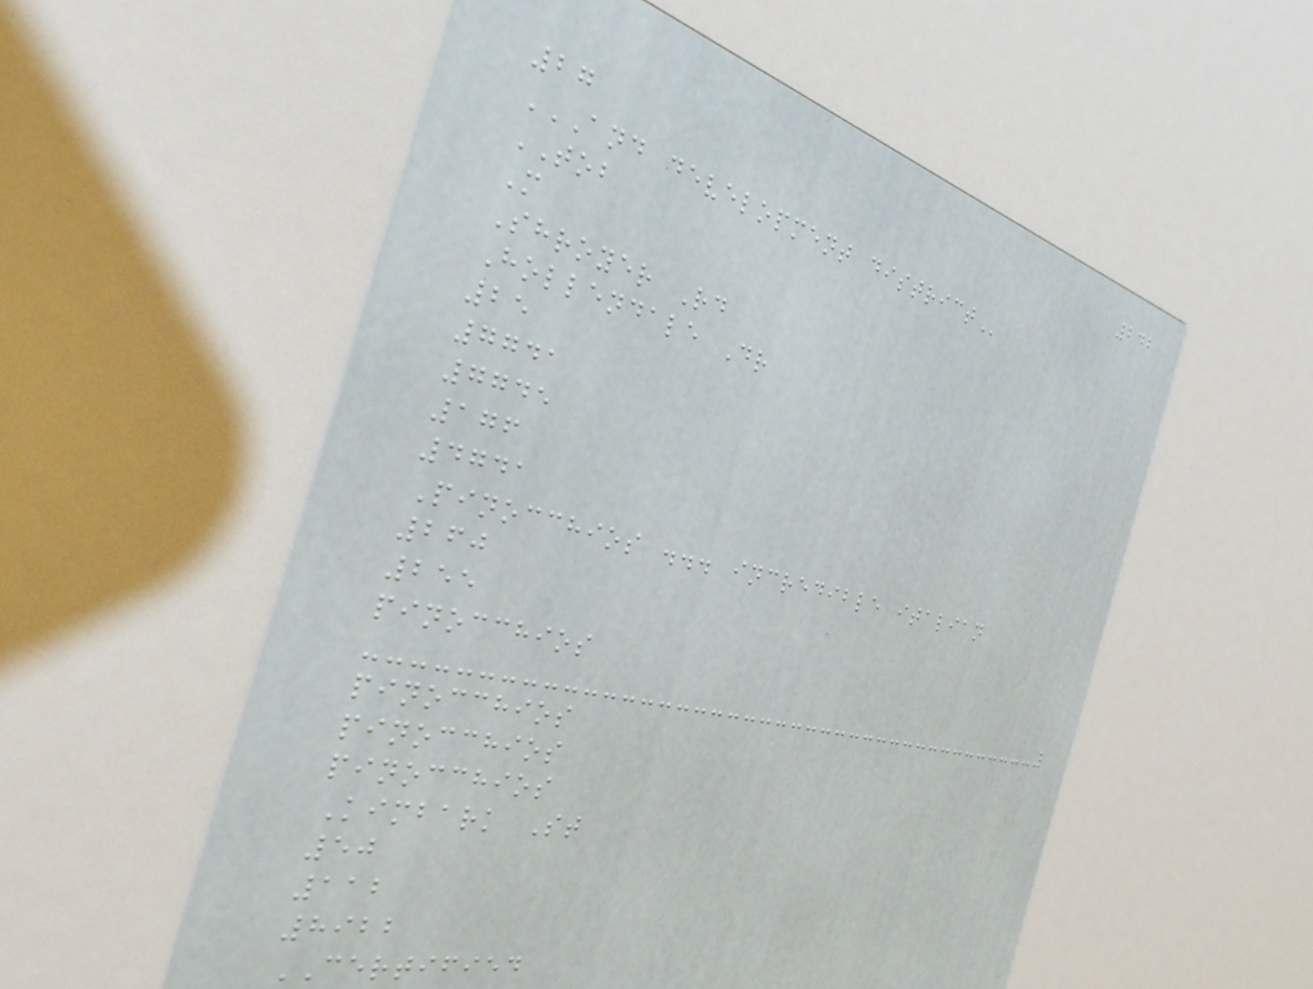242
27
AND DEVELOPMENT DISTRICT
TOB
M
Shroyer Rd
Hollendale Dr
25
7741
7745
176
4741
Pinocchios ... incredible italian
260
255
pinocchios
pinocchios
pinocchios
pinocchios
Kimbark St
50
112
8922
CERTIFIED
